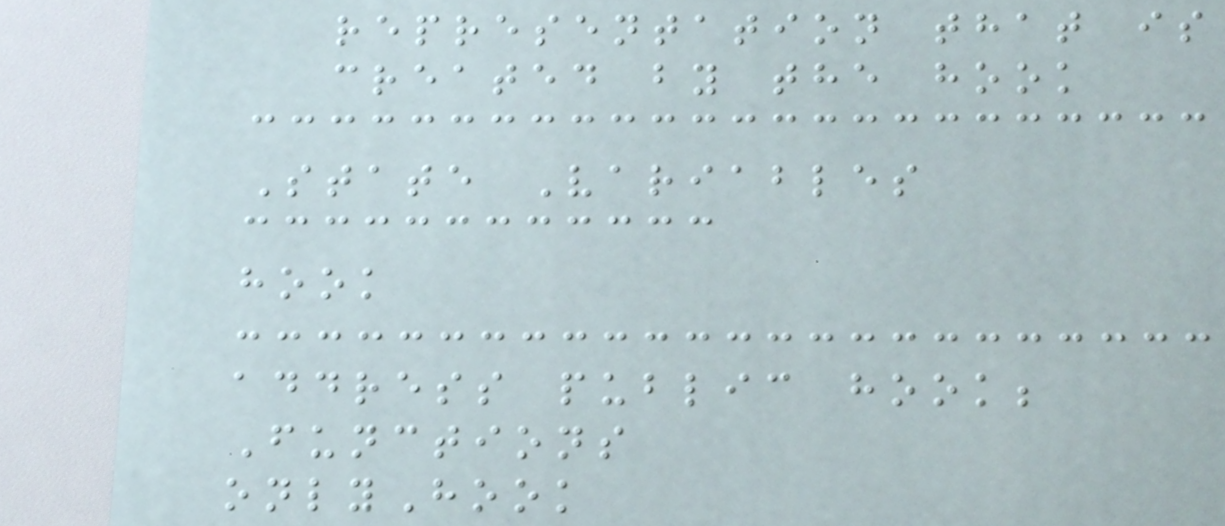representation that is
created by the hook
State Variables
hook
address public hook;
Functions
onlyHook
